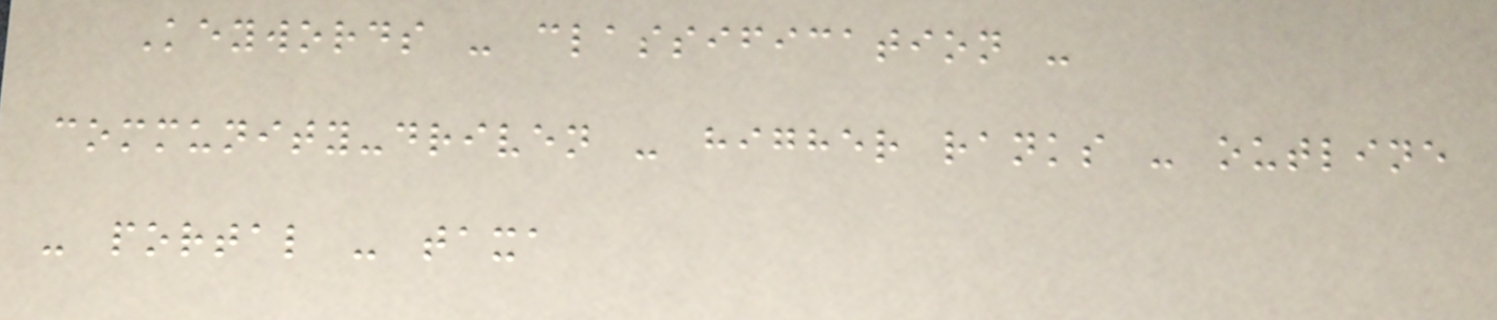Keywords - classification -
community-driven - higher ranks - outline
- portal - taxa
